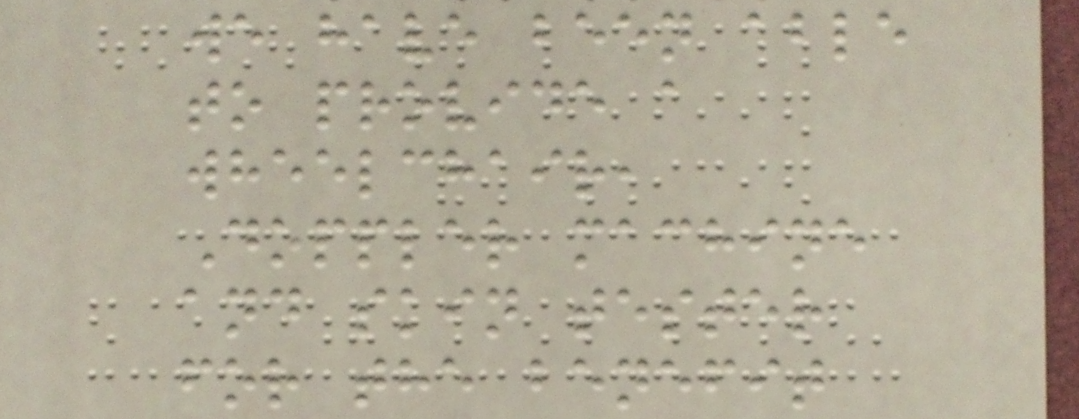we have been able
to provide a
wheelchair,
Doppler machine
and skin tester
for the benefit
